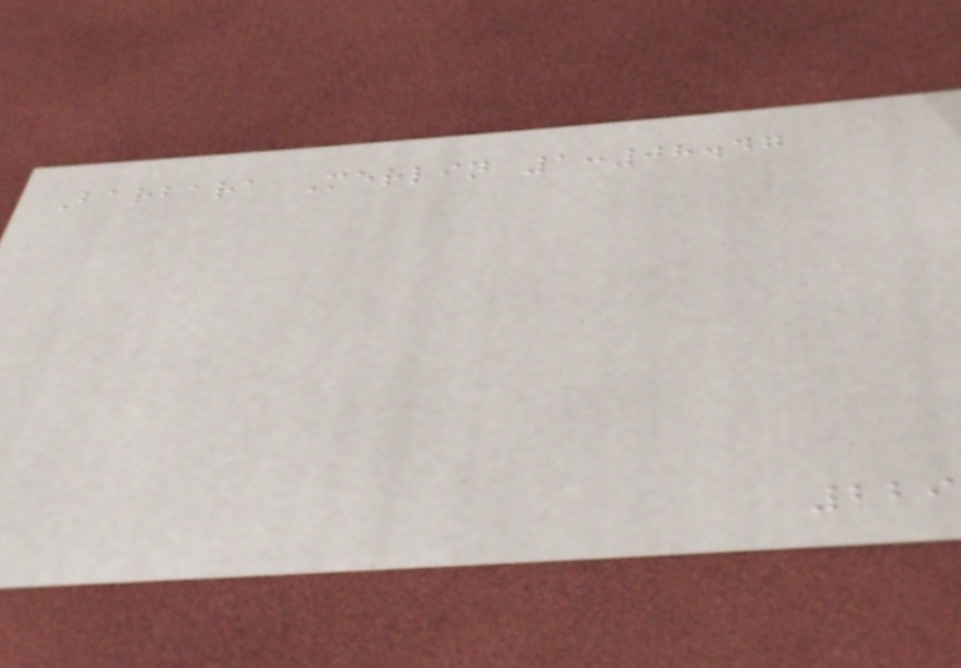Barbara Merlin 1:08.47
229
